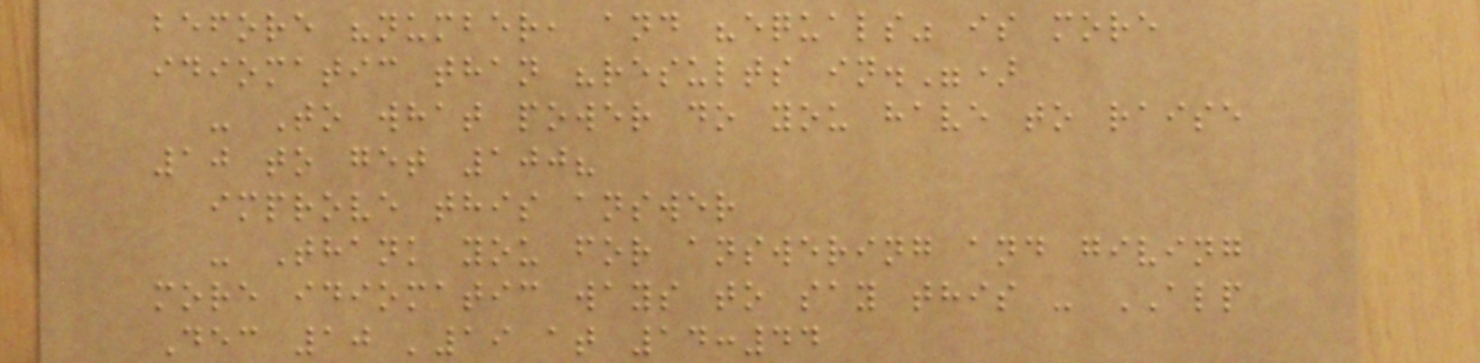before "number, and "equals" is more
idiomatic than "results in.")
- To what power do you have to raise
10 to get 100?
improve this answer
- Thank you for answering and giving
more idiomatic ways to say this - ALP
Dec 10 '19 at 14:44
